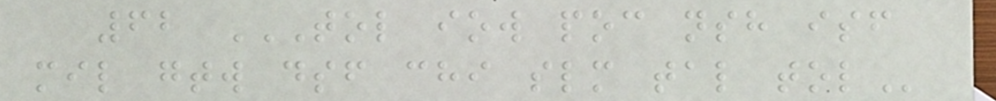62 TOL IOW POC NSH ISF
MIL GTW DSF CHI SLM TAL TOL
